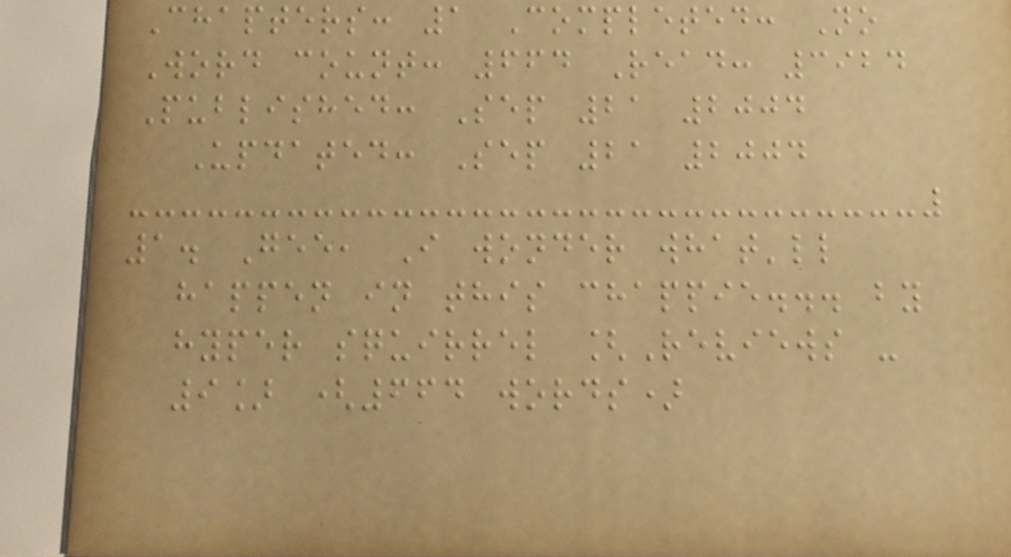Chapters: 1 Completed: No
Word count: 664 Read: 3924
Published: Sep 21 2004
Updated: Sep 21 2004
1. Gee, I wonder what'll
happen in this chappie... by
hyper squirrel [Reviews -
9] (664 words)
